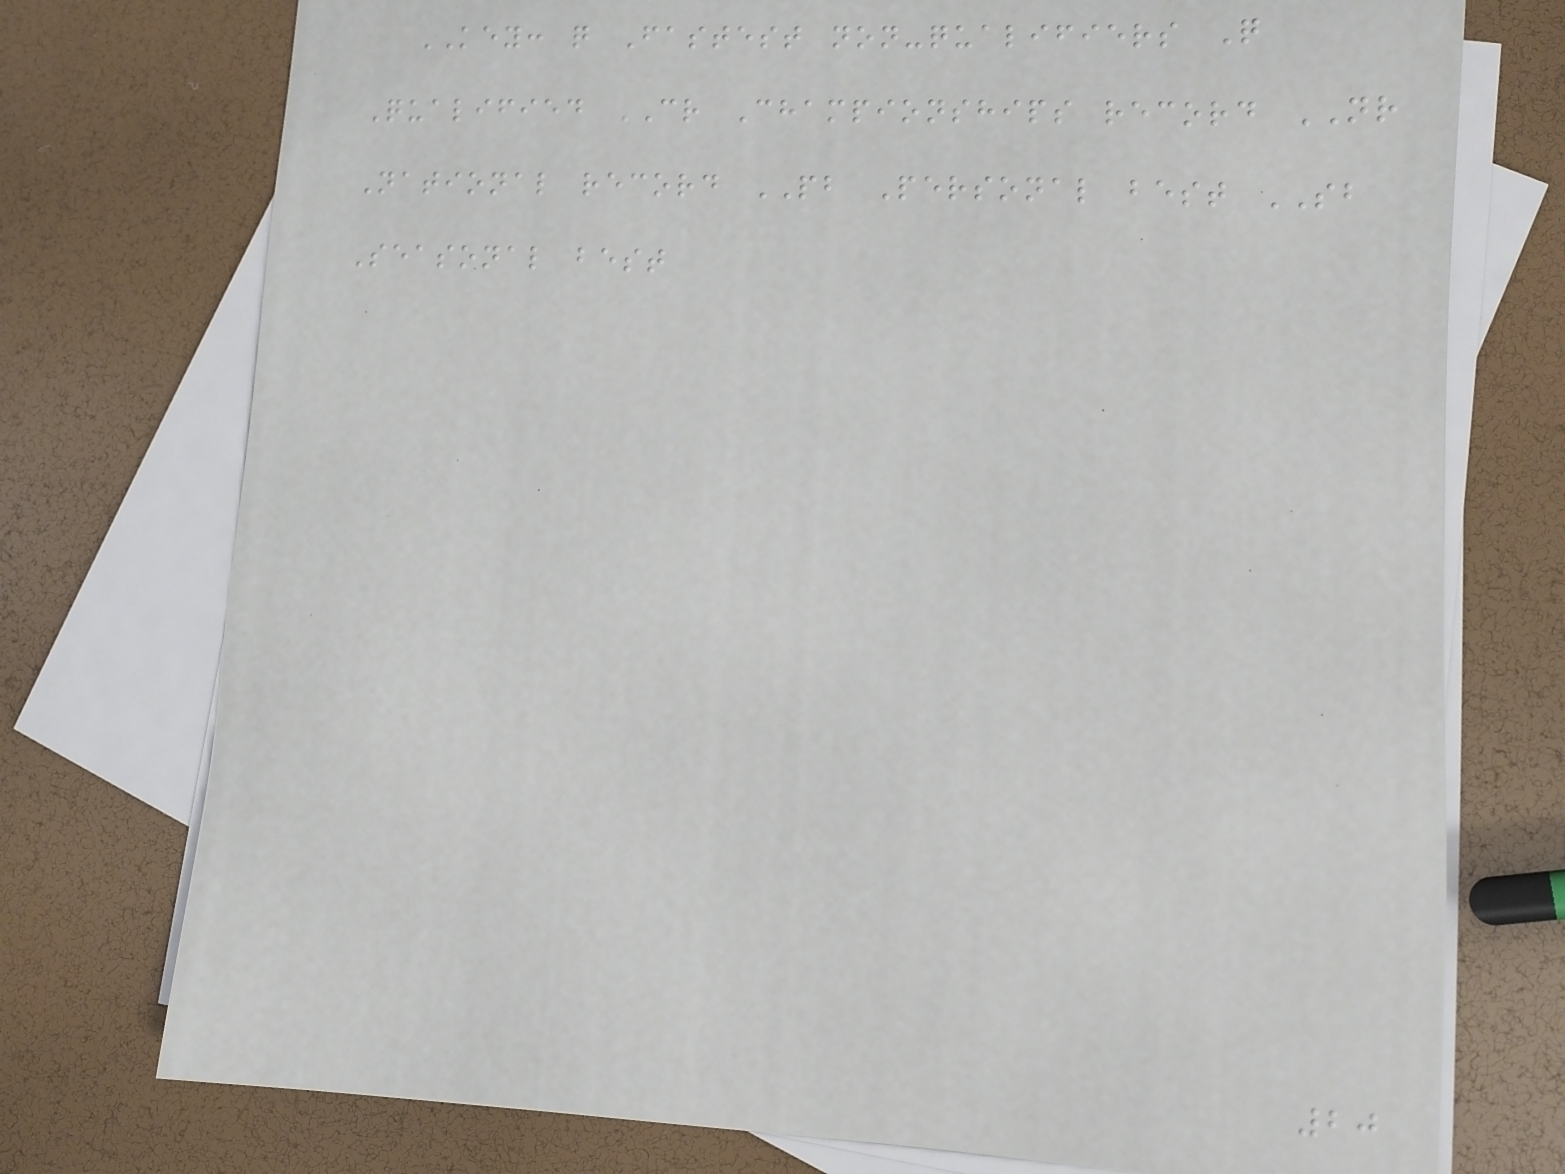KEY: q Fastest non-qualifiers Q
Qualified CR Championships record NR
National record PB Personal best SB
Seasonal best
20
